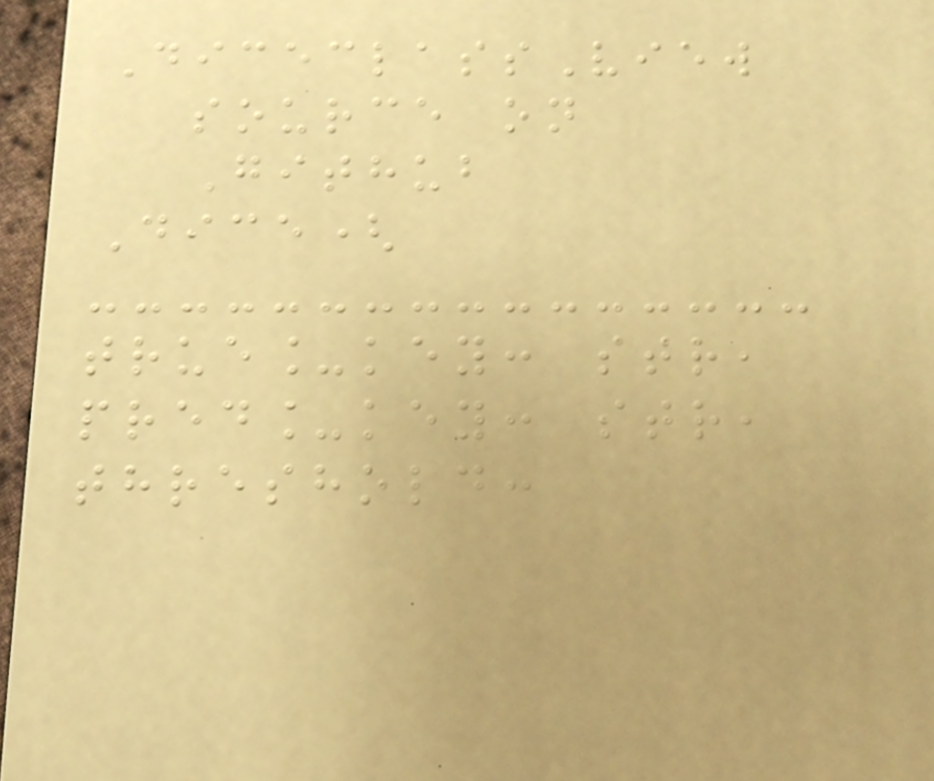DiceclassView
source on
Github
Dice(
true_key: str,
pred_key: str,
threshold:
